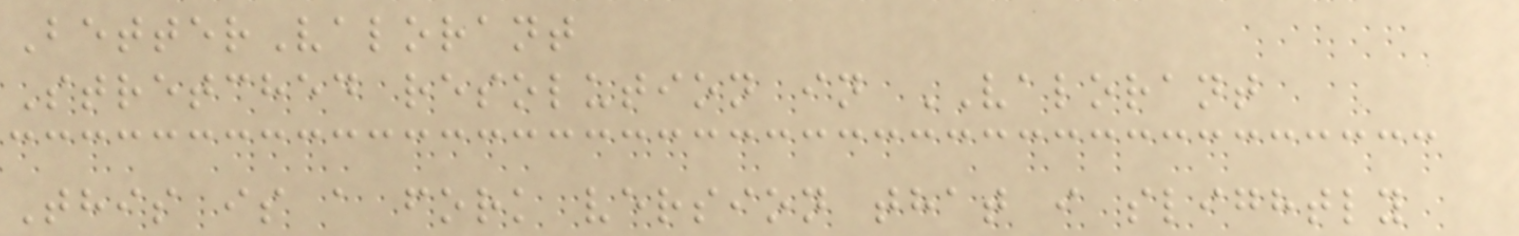BetterValorant
Stretched resolution in VALORANT
This is a fork version that i slightly
